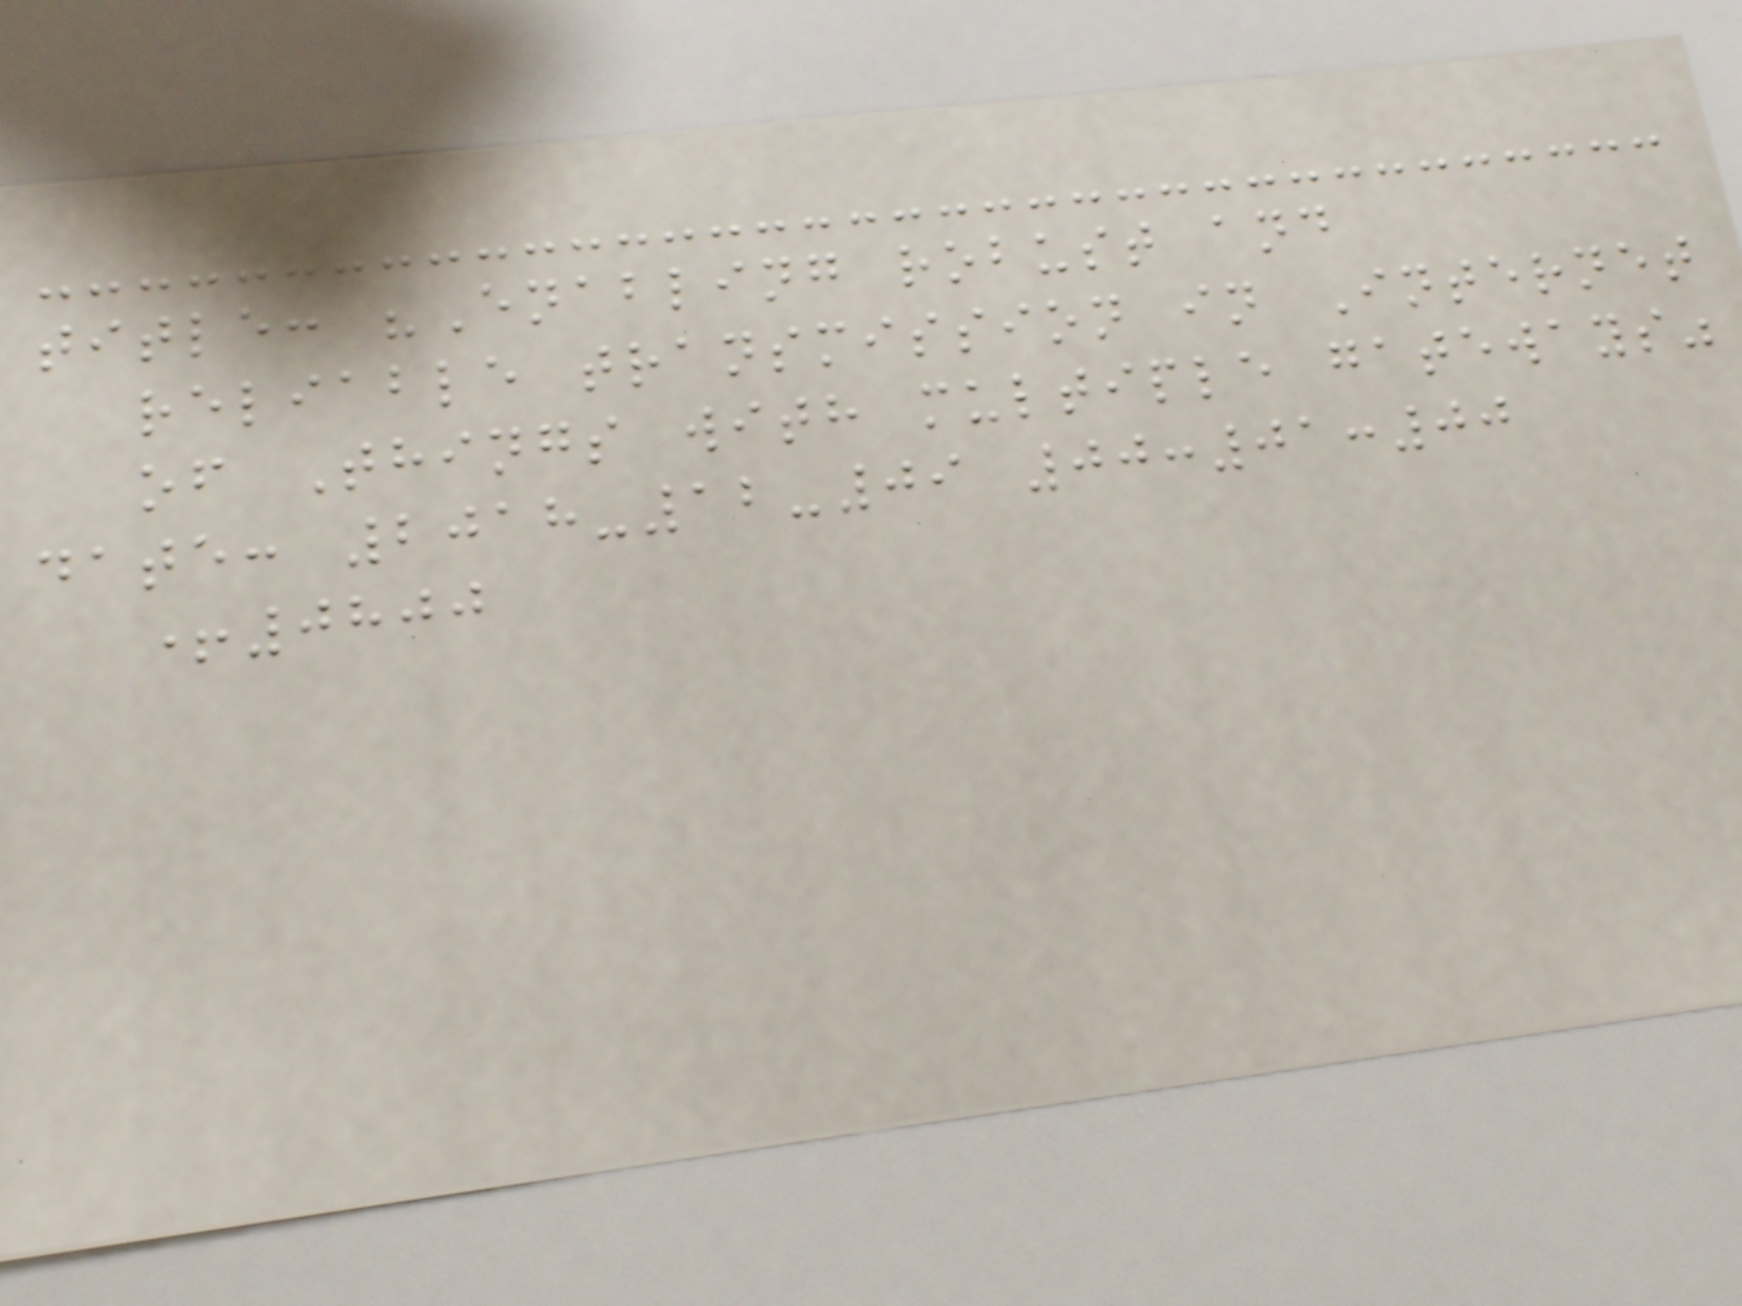title: "Enabling robust and
reliable transmission in Internet
of Things with multiple gateways"
date: 2018-12-09 00:01:00
+0800
